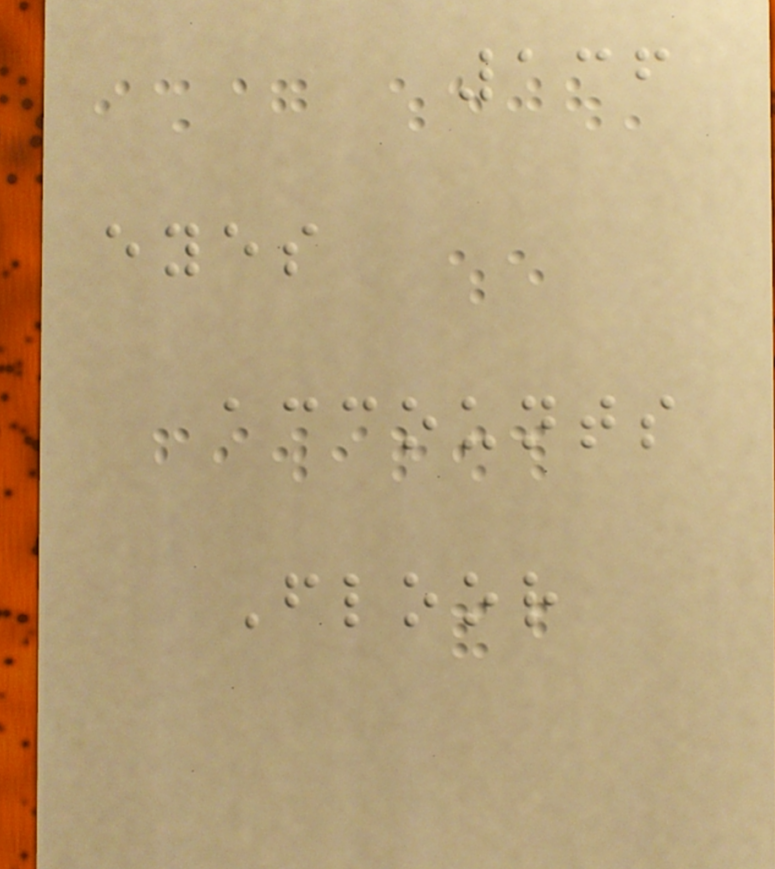136
eyes
accounts
Floor
